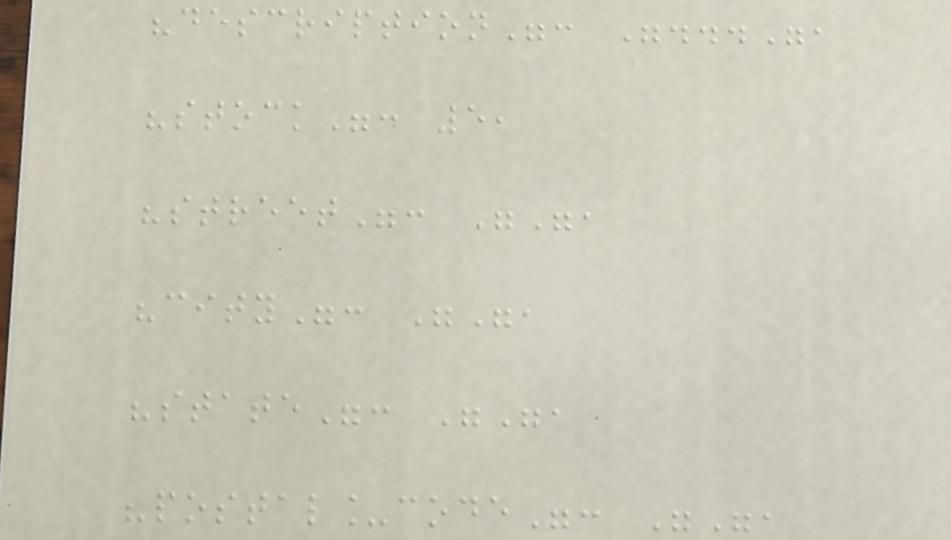"description": "...",
"stock": 5,
"street": "",
"city": "",
"state": "",
"postal_code": "",
